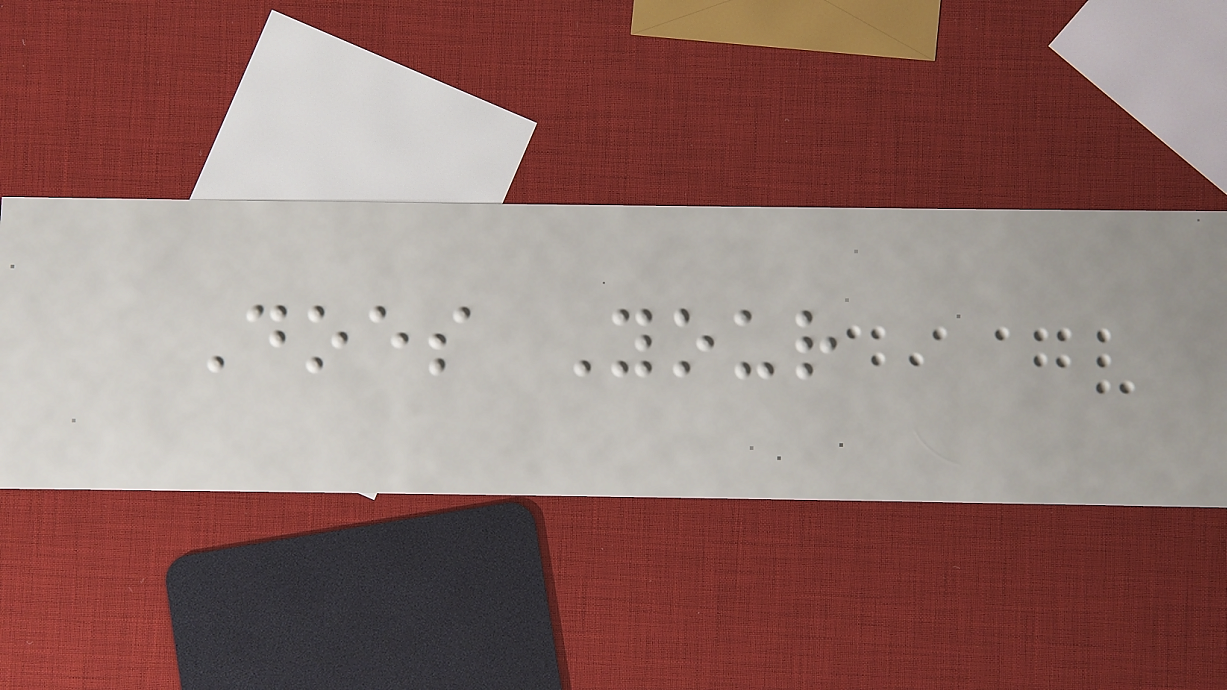Does Your
